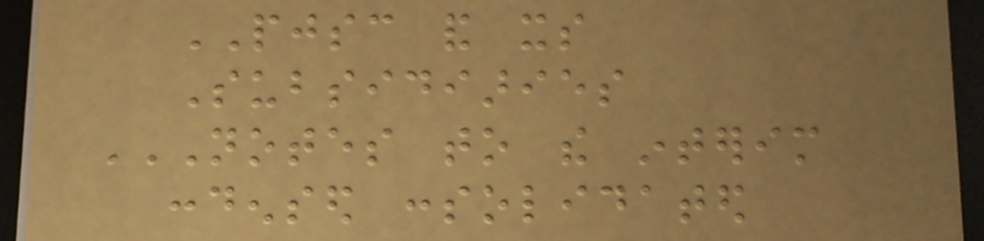PJSC and its
Subsidiaries
NOTES TO THE INTERIM
CONDENSED CONSOLIDATED
